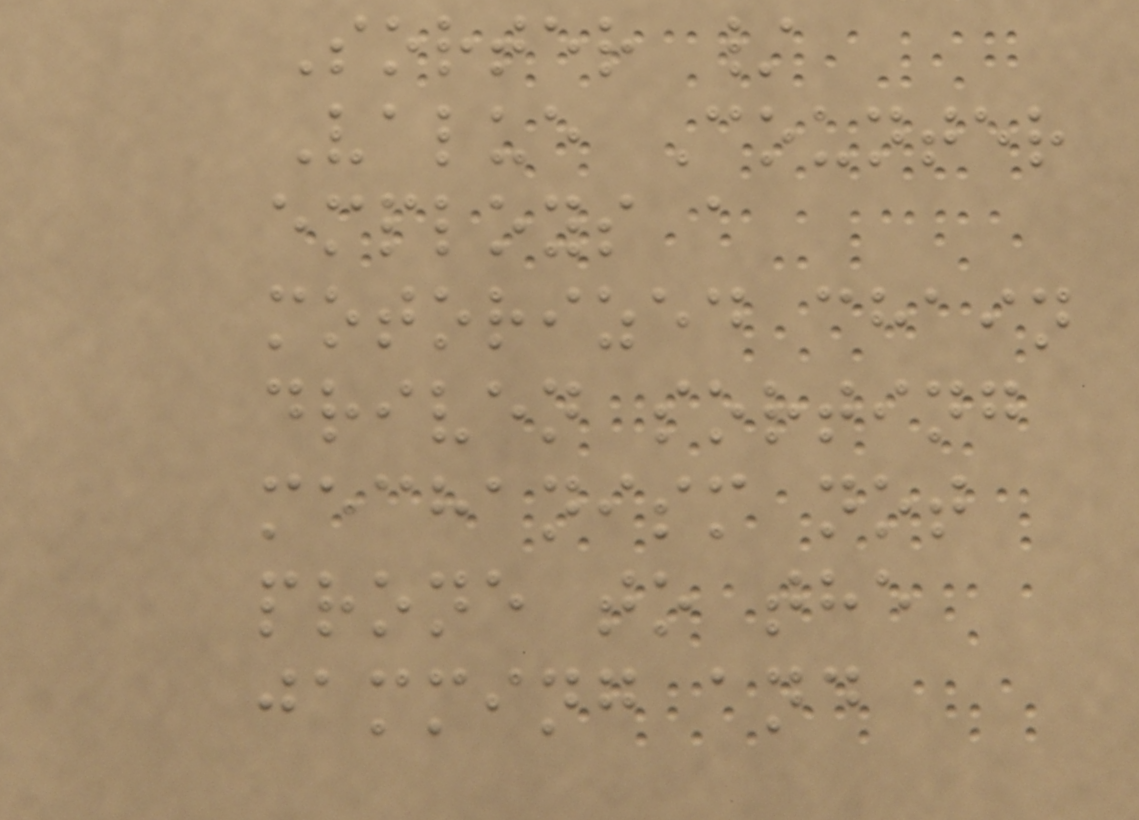Sorter /
Value Counter
employs a
motorized chain
driven sorting
mechanism not
prone to the
jamming and
